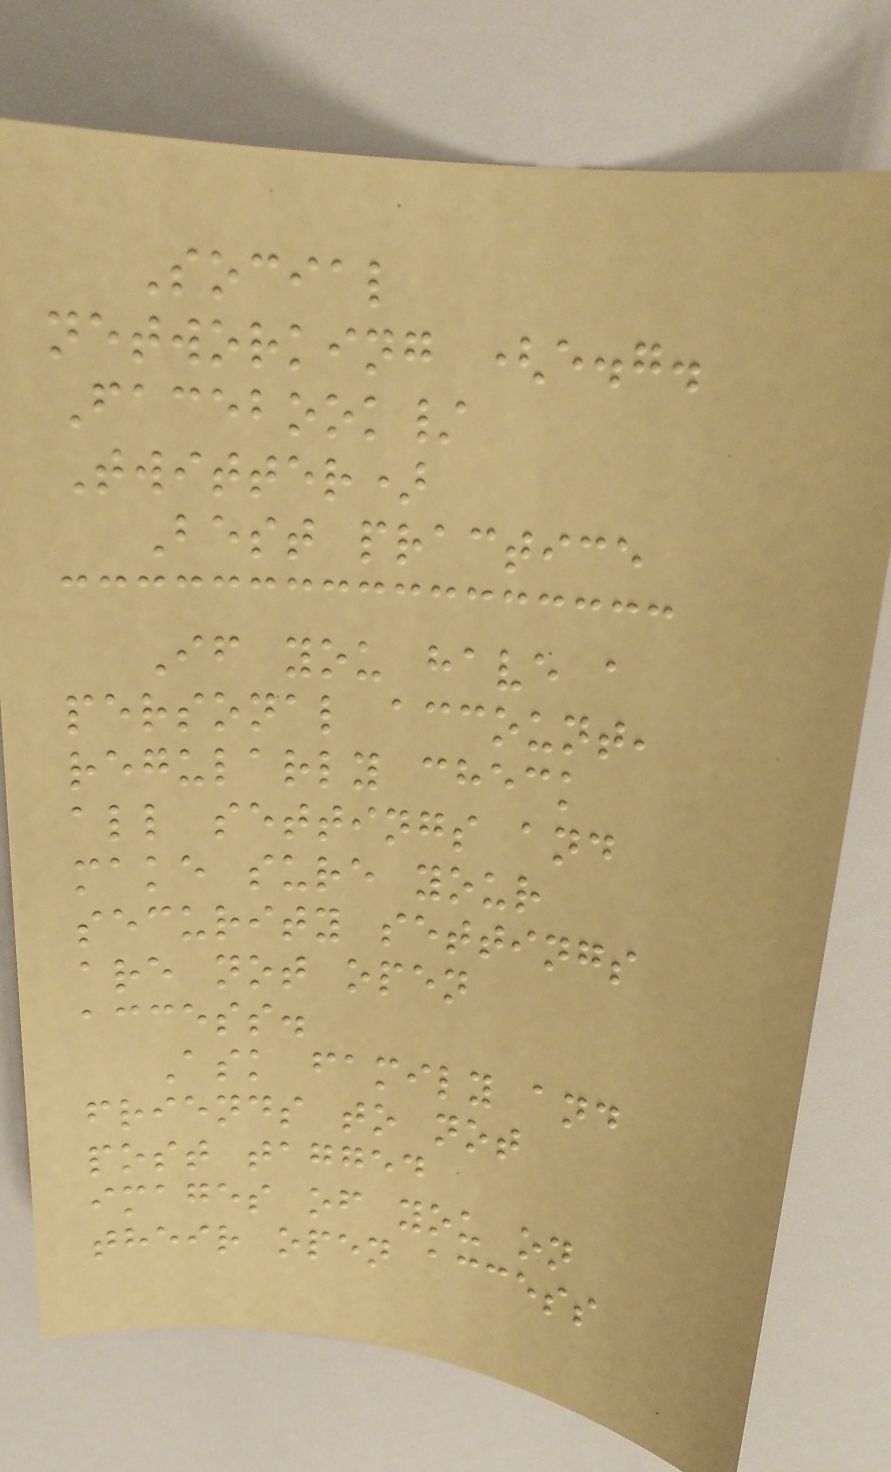Social
networking (e.g.
Facebook/
Twitter)
Best practice
If you have a
personal account,
regularly check
all settings and
make sure your
security settings
are not open
access.
Ask family and
friends to not
post tagged
images of you on
their open access
